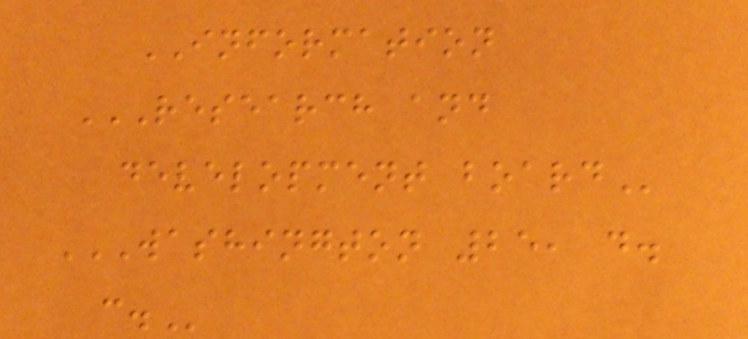INFORMATION
RESEARCH AND
DEVELOPMENT BOARD
WASHINGTON 25, D.
C.
